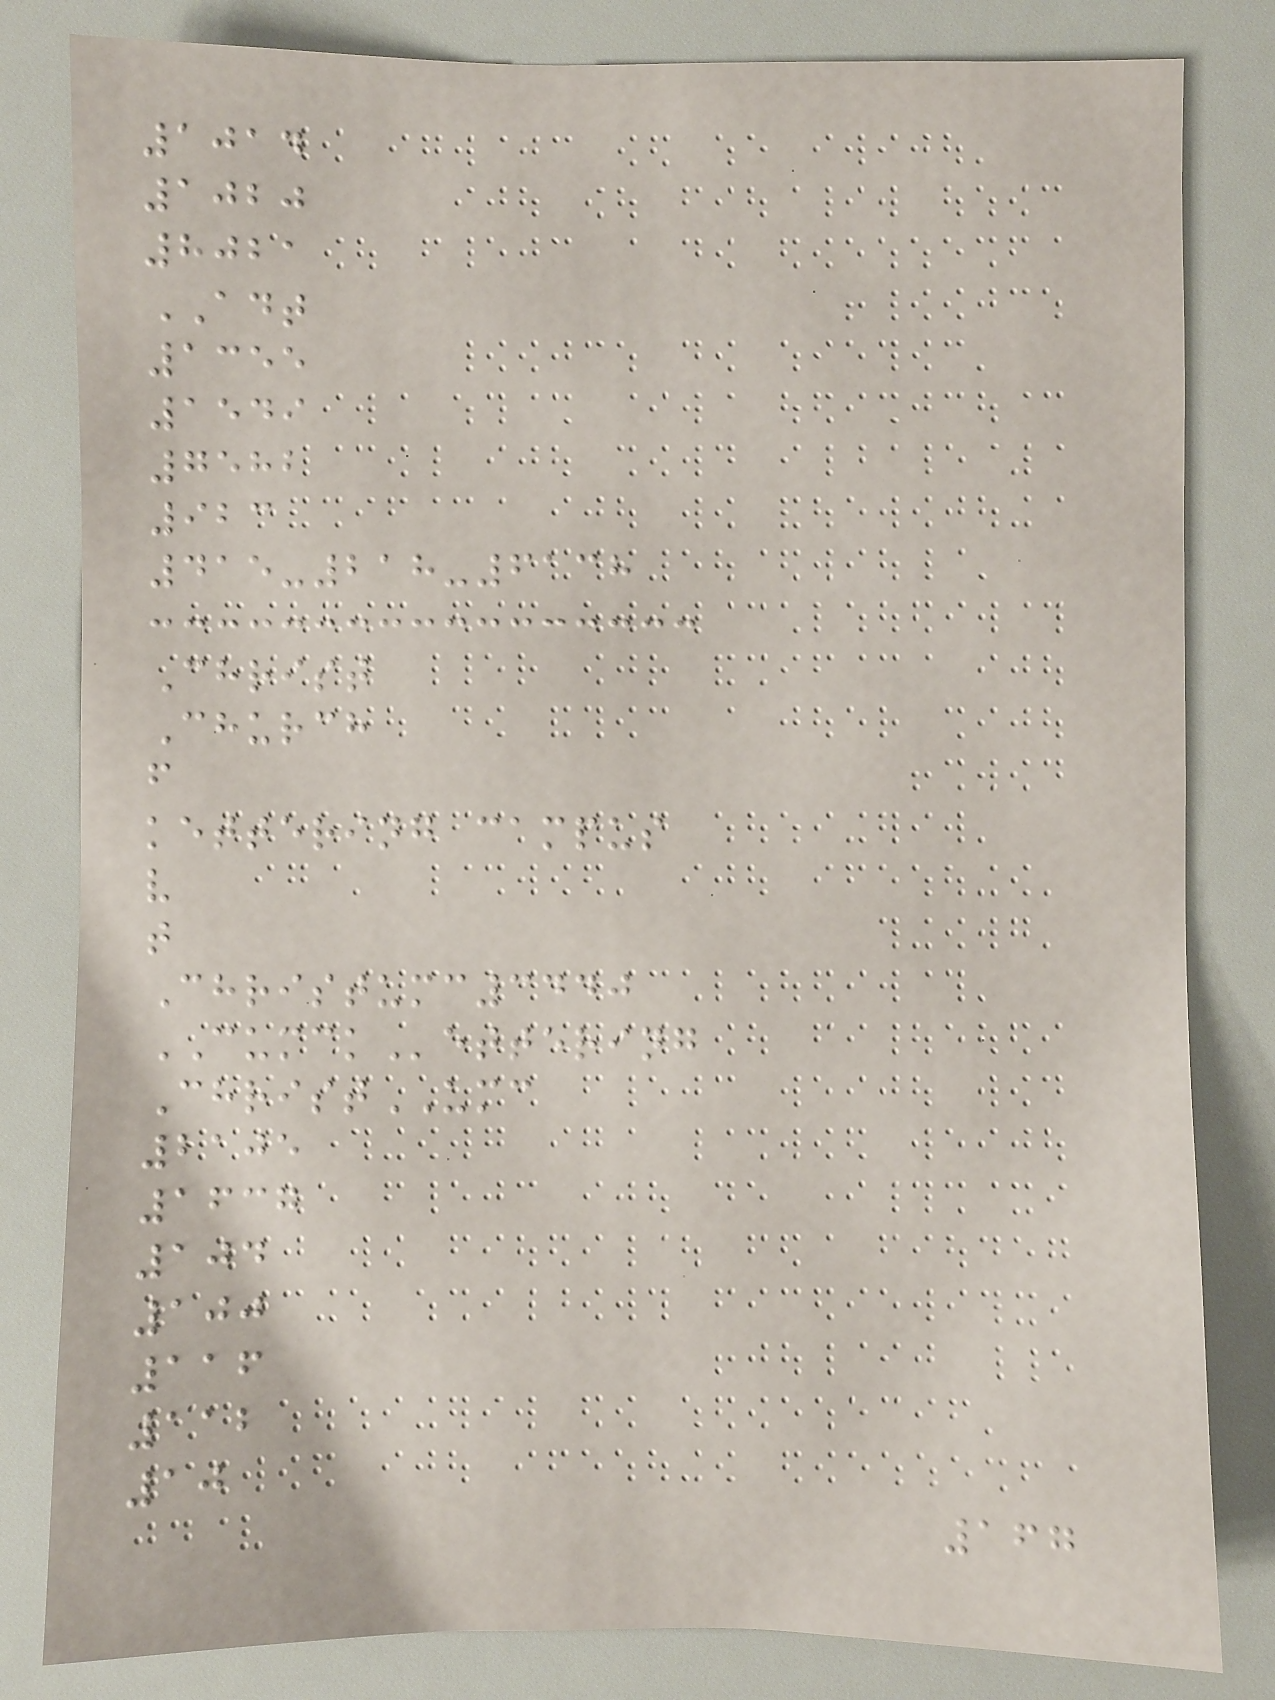1014
1020
8021
ADT
1355
1549
7582
923
415-218-6138
Christ
Church
f
kettering campus
v
t
Christumc3440
CUMCKettering
ChristUMC
2105
1637
104
100
116
112
10
167
